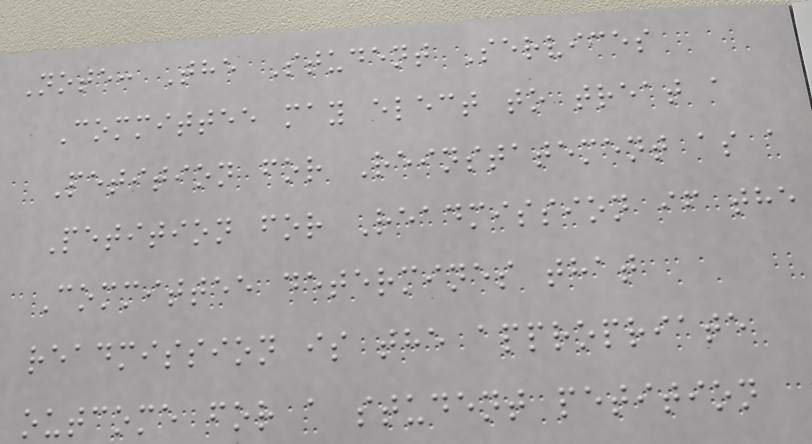Note: The Student Services
Committee may elect to treat a
Petition for Reinstatement as a
Petition for Readmission if the
Committee determines that
readmission is the appropriate
outcome for a student petition
